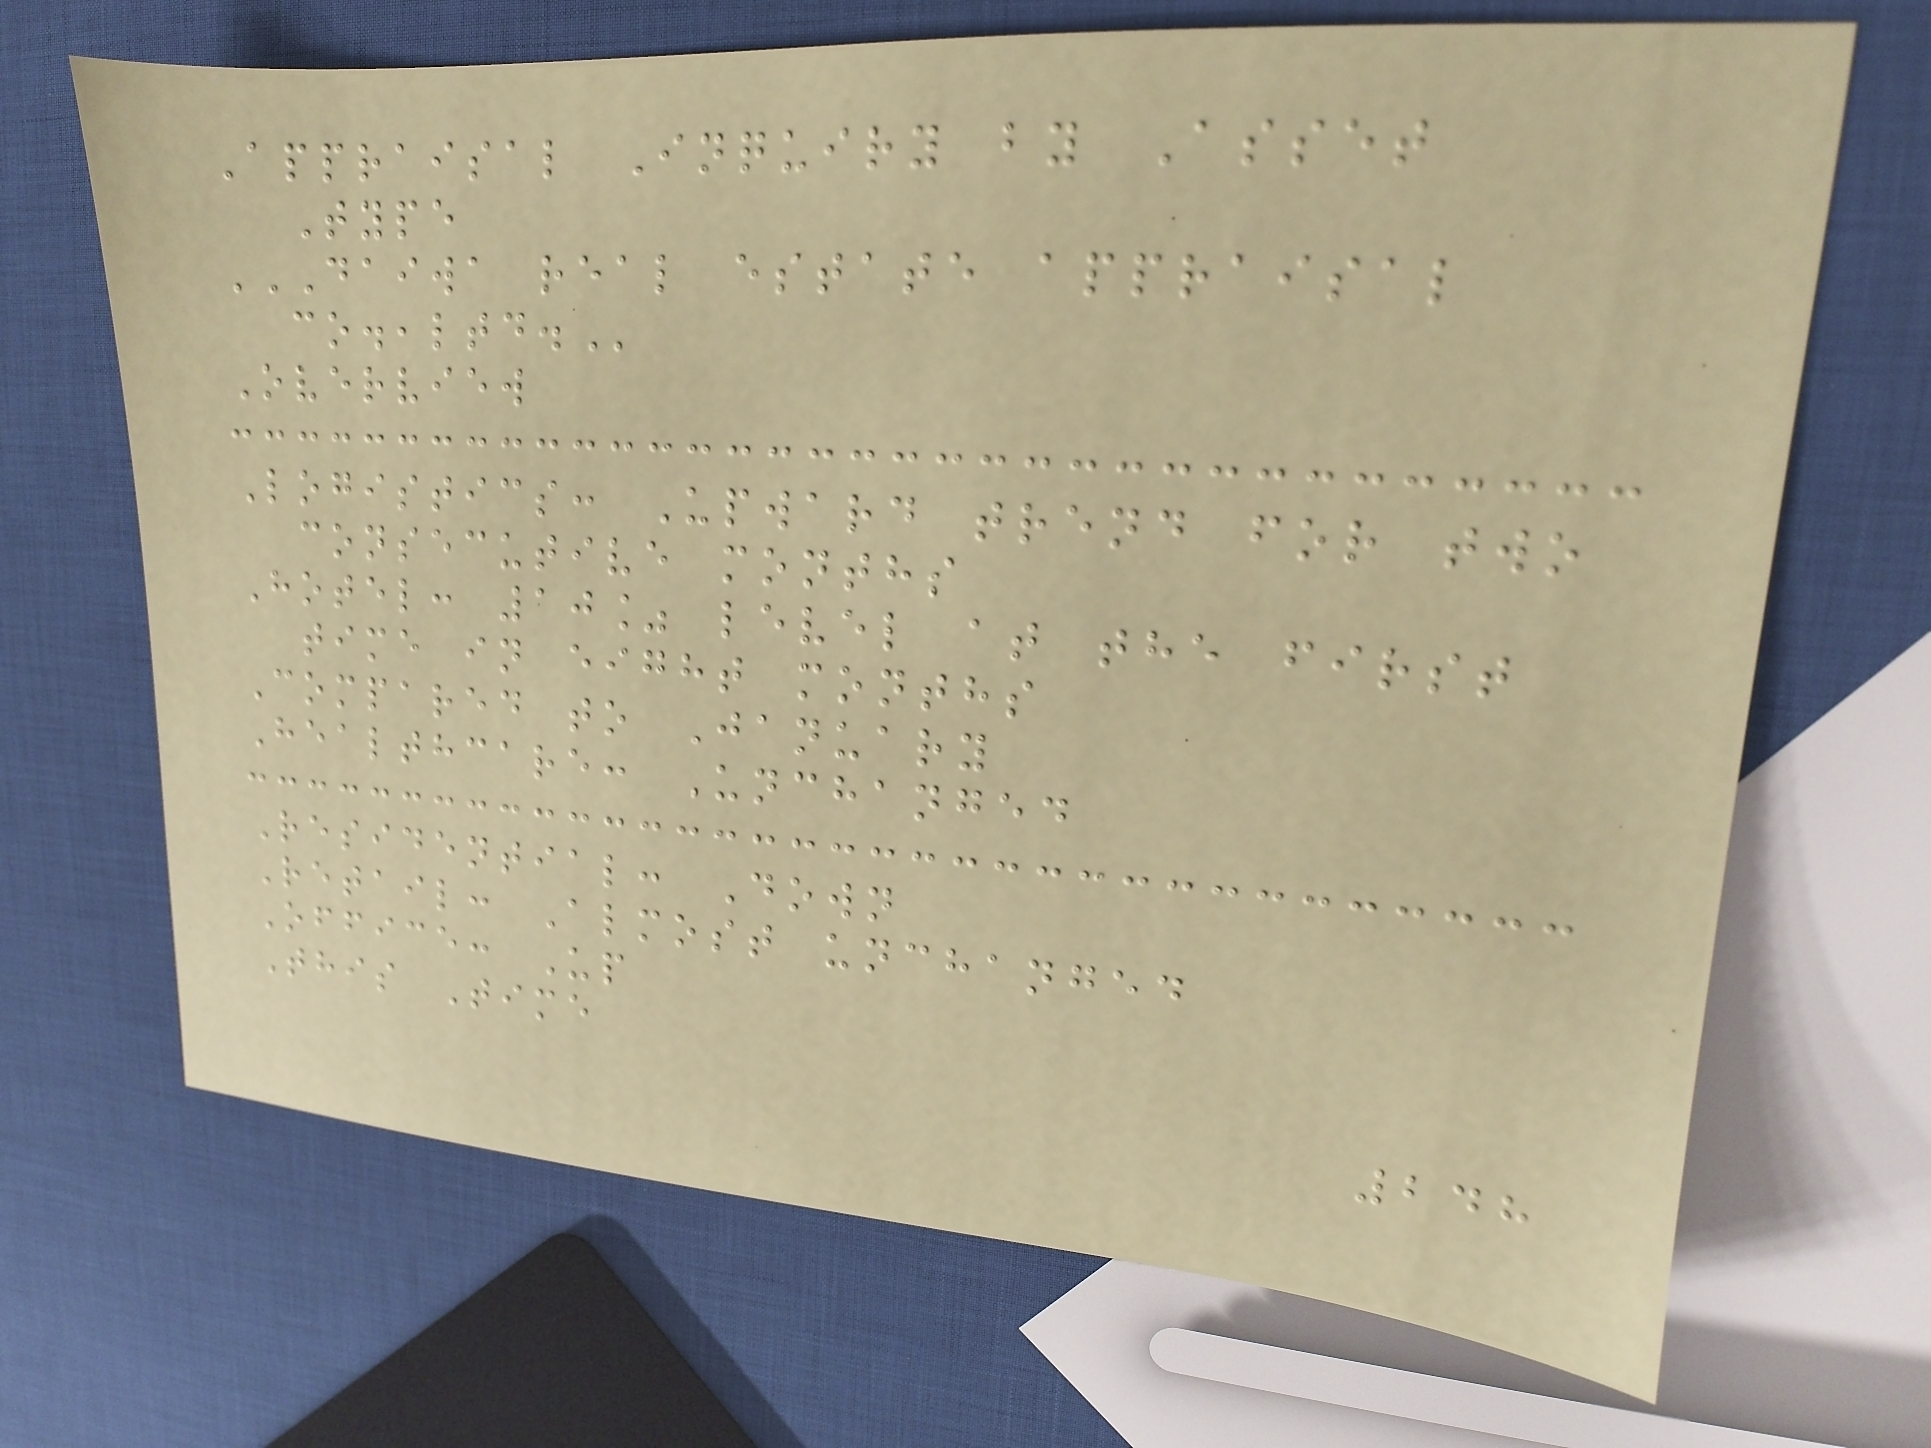Appraisal Inquiry by Asset
Type
DAIWA REAL ESTATE APPRAISAL
CO.,LTD.
Overview
Logistics: Upward trend for two
consecutive months
Hotel: 10% level at the first
time in eight months
Compared to January
Healthcare: Unchanged
Residential: Down
Retail: Almost unchanged
Office: Up
This Time
248
